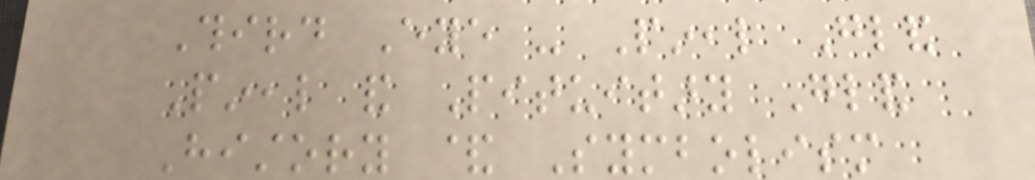Third Eye - Pineal Gland
Pineal and Pituitary Gland
History & Symbolism
